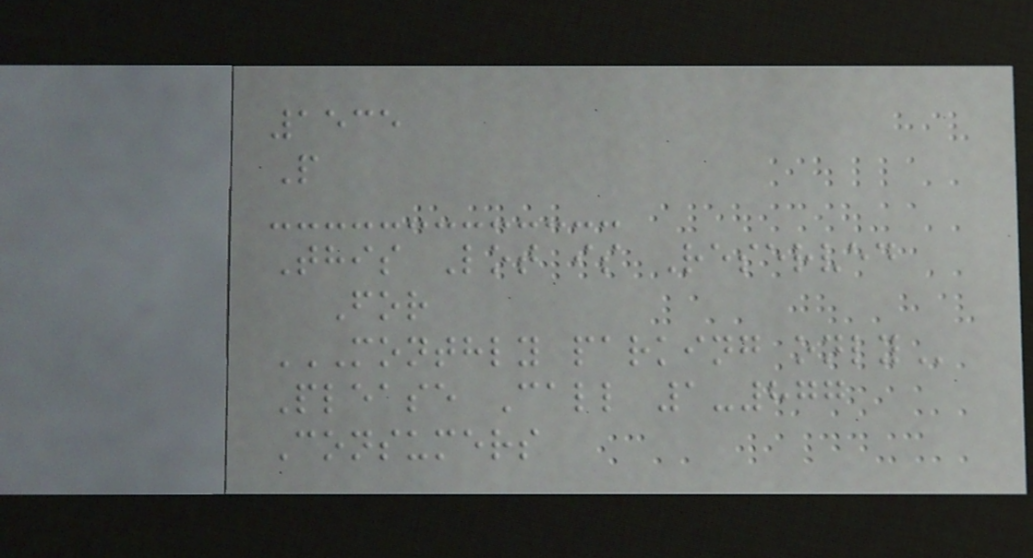1535
P
This Lot is Reserved
For
MONTHLY PARKING ONLY
Please Call 1-877
Consumers
